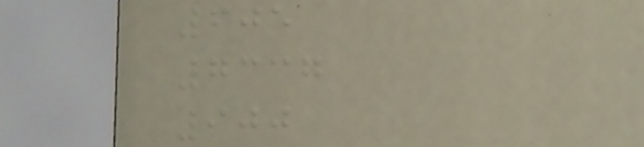605
7337
900
